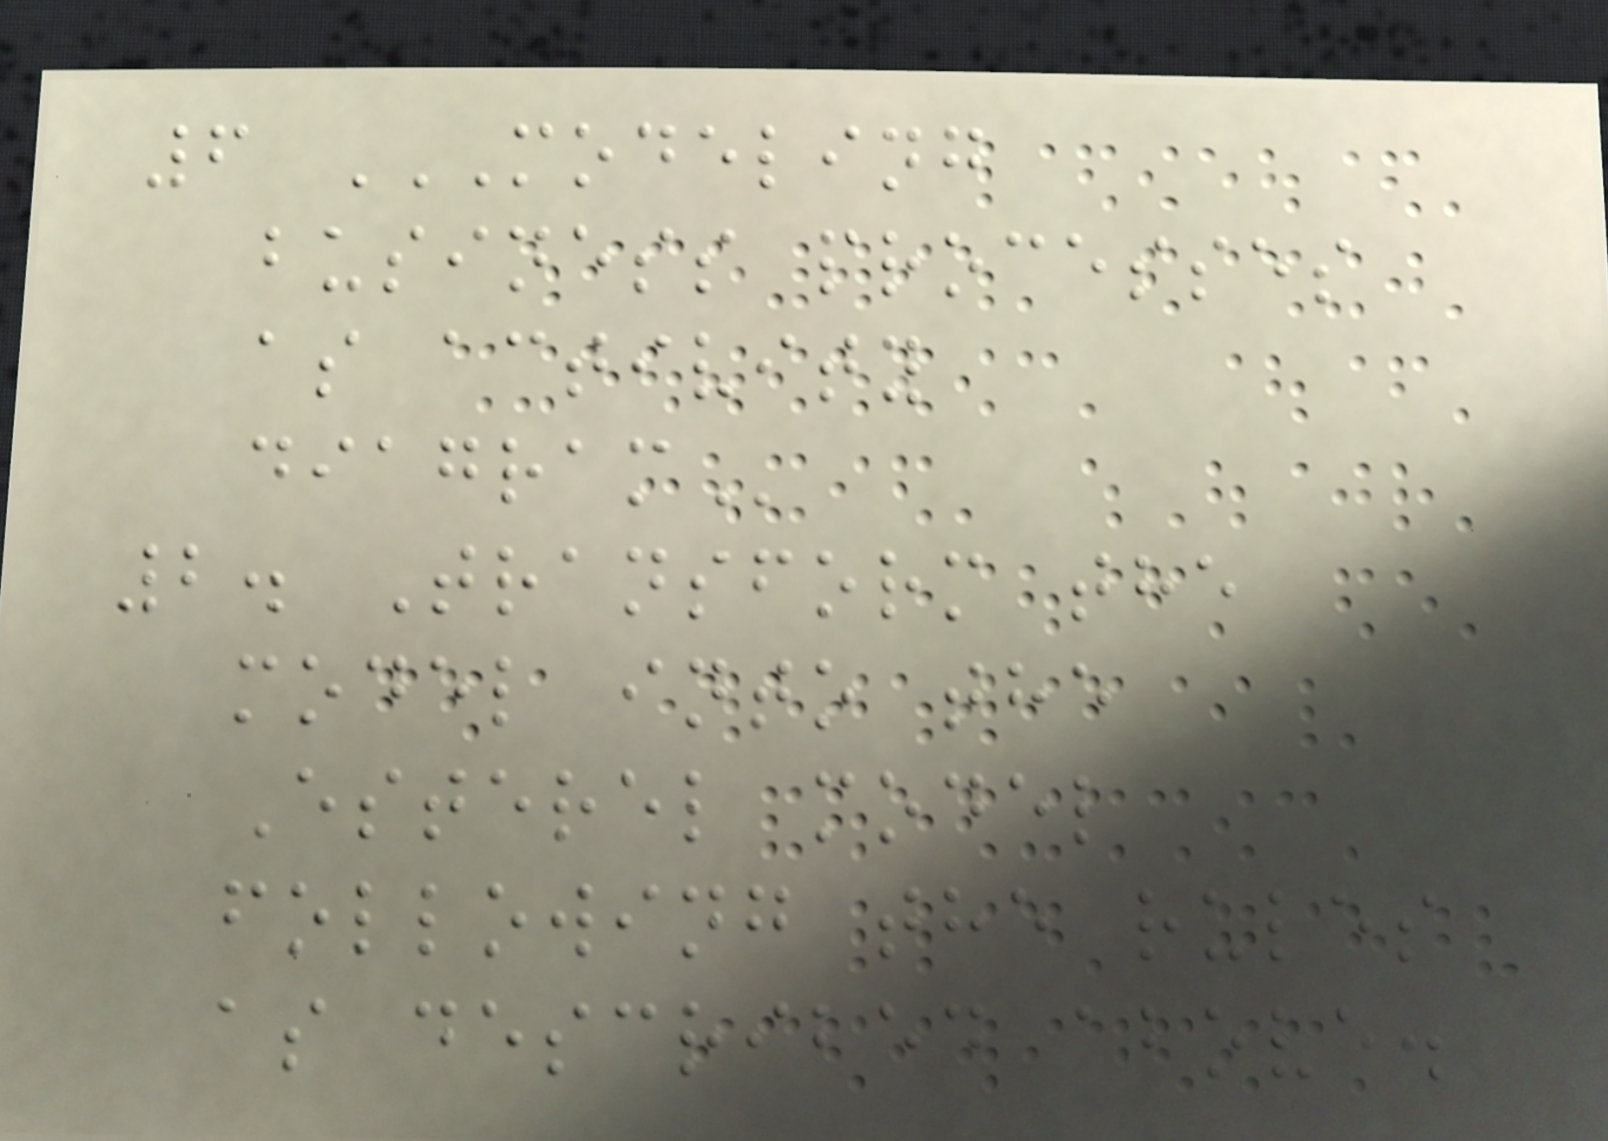6 MODELING
BUSINESS PROCESSES
AS ACTIVITY
DIAGRAM
2. Transform the
model into the
Esterel model
following the rules
as described above.
